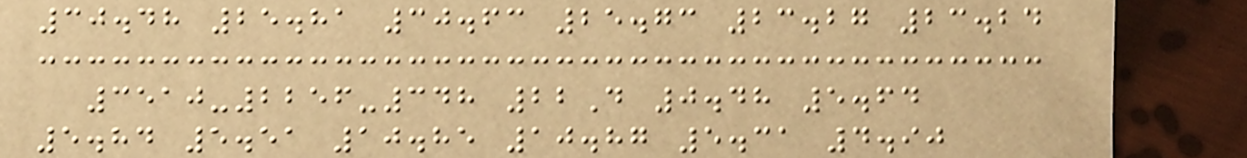30.48 25.81 30.63 25.73 23.27 23.24
3510-2256-348 22D 0.48 5.64
5.84 5.51 10.85 10.87 5.31 4.90
